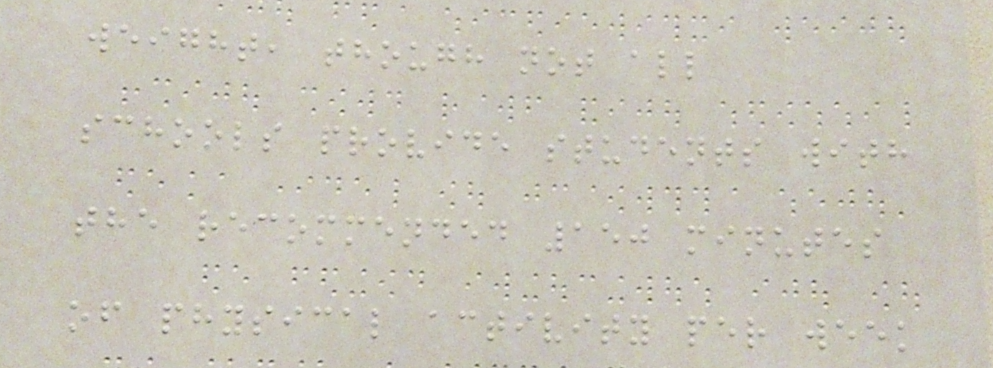weight, though not all
schools provide students with
the recommended 150 minutes
of physical activity per week
